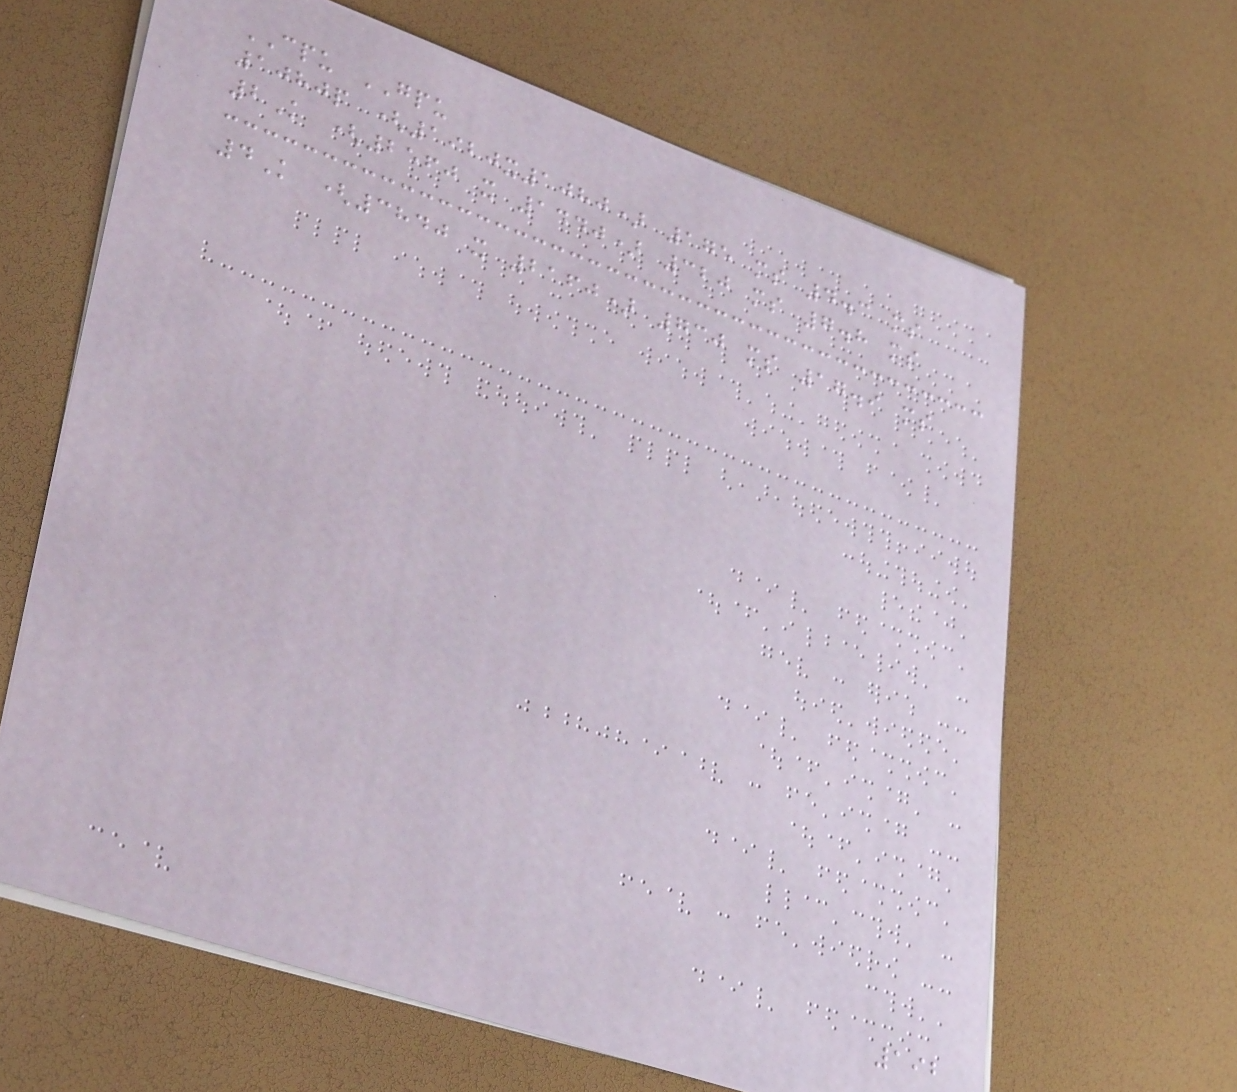CPU GPU
1080p (1920x1080) 175 ms 4.3 ms
2K (2560 x 1440) 320 ms 7.8 ms
4K (3840 x 2160) 730 ms 17.9 ms
192
